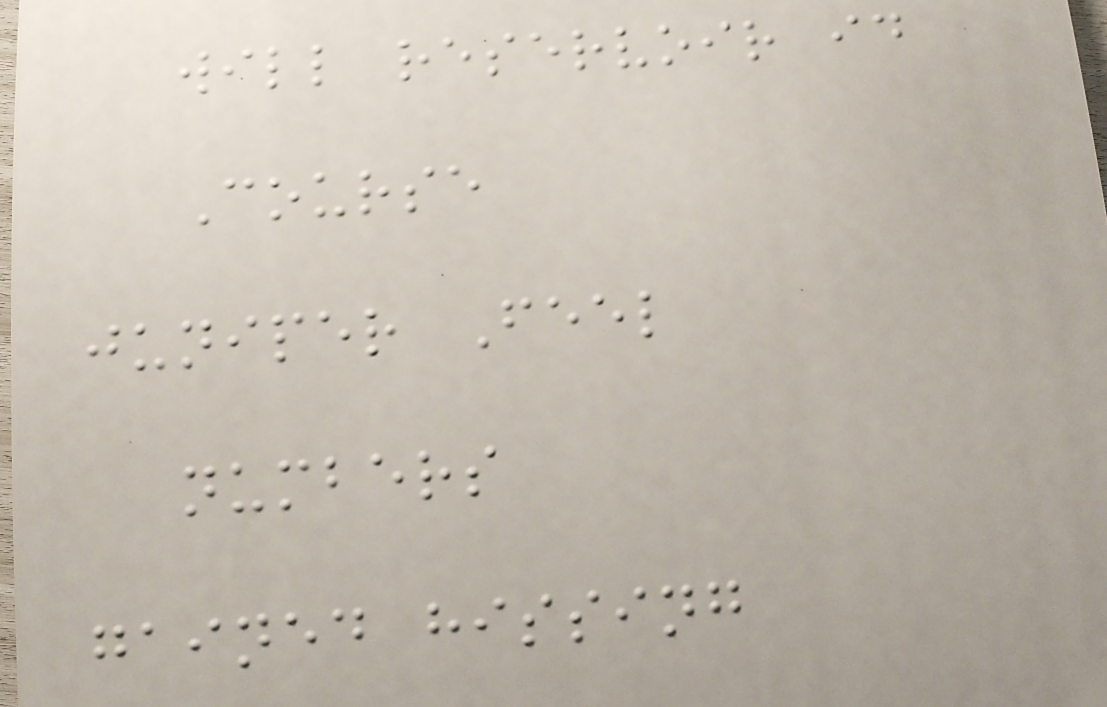will reservoir id
Course
juniper Feel
numbers
gained hissing
